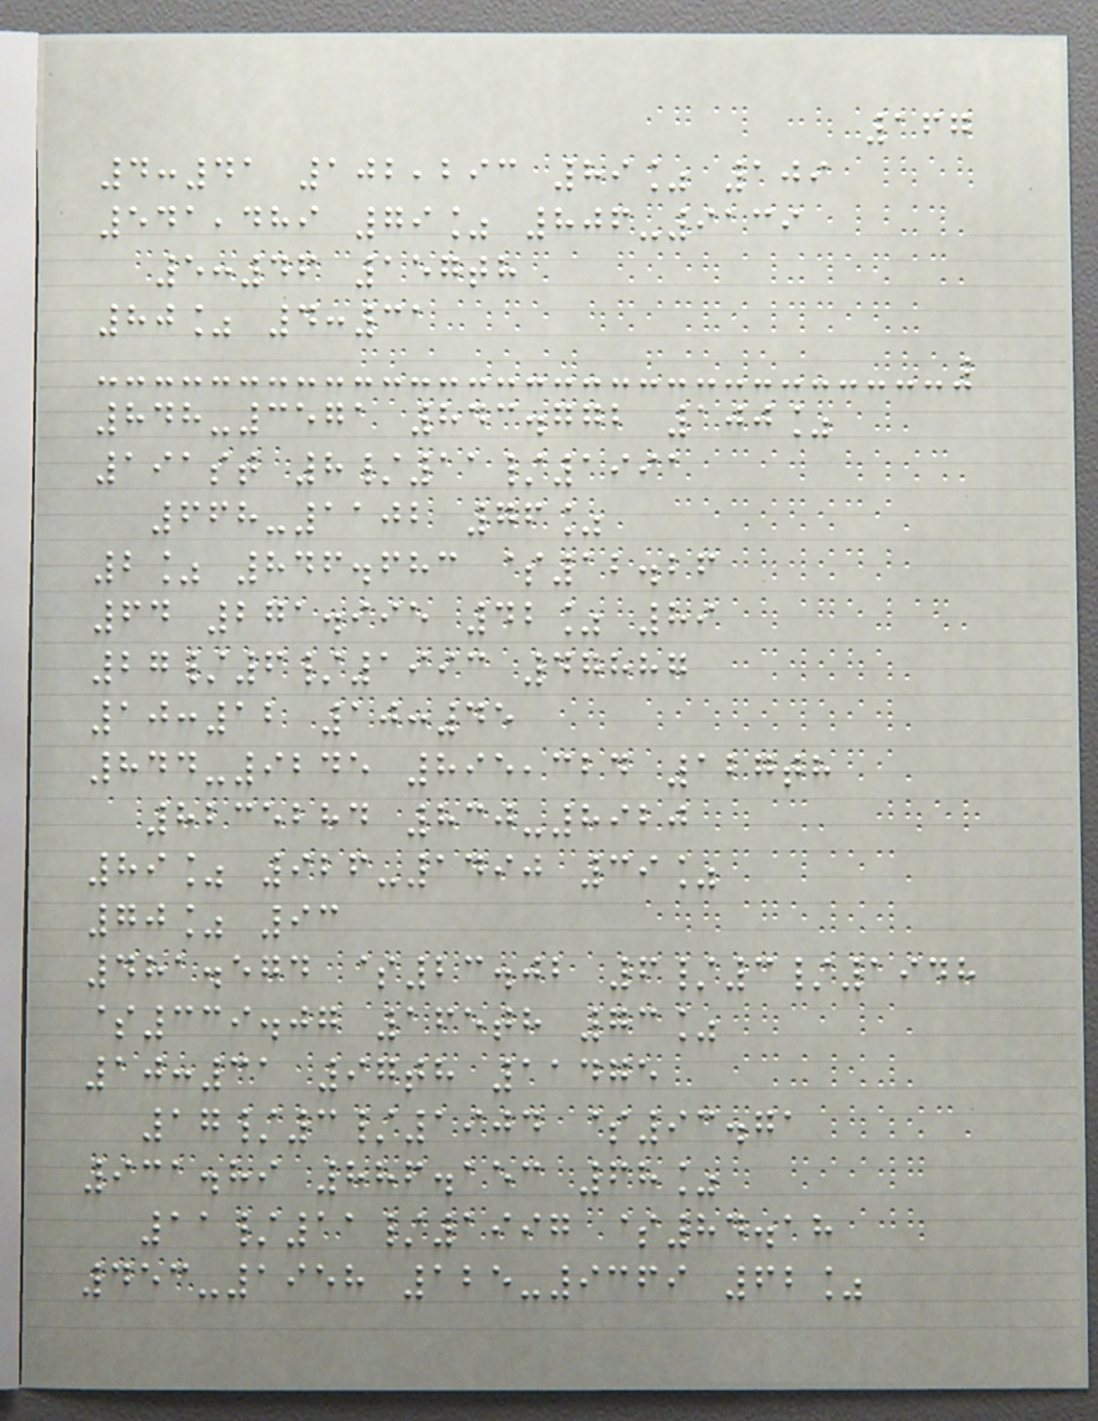167
4:41 102,293 89% 109
541,489 79% 806-9139
5:46 157th
80% 4:31
848-3571 843.772 100%
191st 8/11/1991
668-1102 76%
2% 846.683 $12.26
64 271.995 42% 89
27/6/1993 47887
10:12 10:45
844-9245 895,324 127th
8235284 830-8920
89% 926-1490 39%
70% 93
481.574 $23.02 6/3/1948
$339.07 165th 73%
10:31 97th 11475
17/3/1904 $93.71
931.89 886.153 68%
11/11/1997 $84.18
453-1958 125-9369 62%
